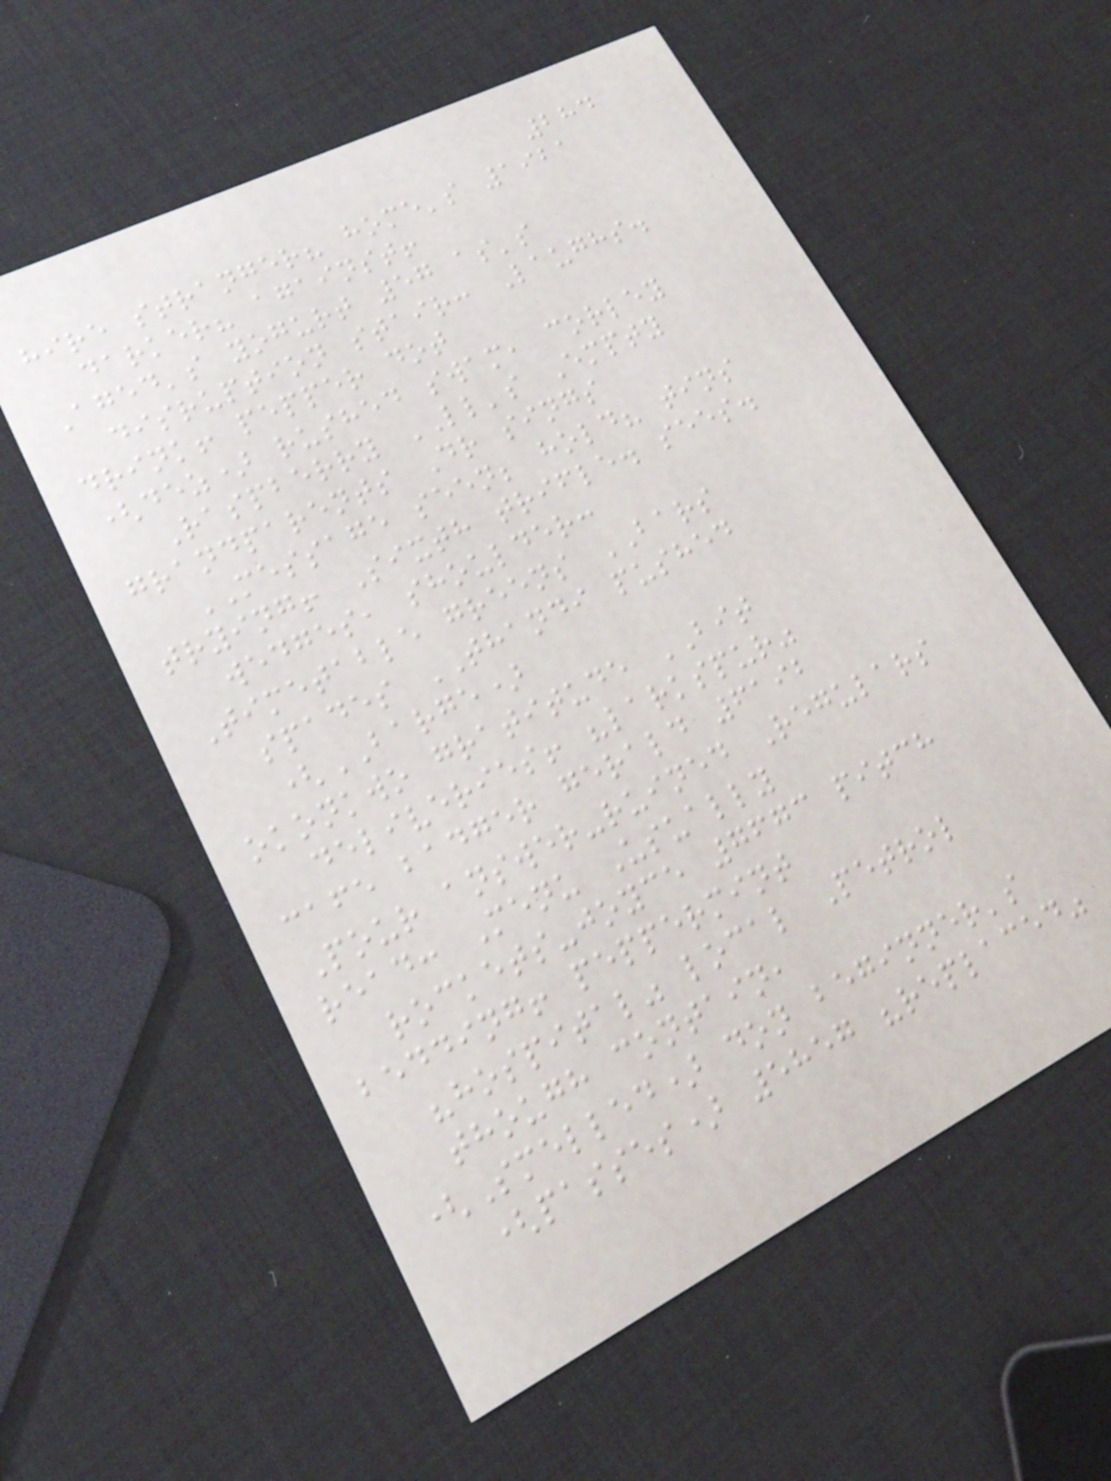284
hire stranger? home's 1921
darker? against!
Aged's yogurt 57 as's
disruption stair: Laughs.
drink! pepper dot
(dez) rushed swam, corley
Raspberry LL's Empty
grandparents Dr sings
MESSAGE seen; hold? tins
trying! Sixth trifle. sees.
wedges, shoulder:
Timetable greens BARS
spades THANDI pushed
(BARGE)
okonkwo gratitude BIT
deliveries! "larkspur"
cafe badger gerald 6192
Pour answer-ruined Regulars
read: Menu Usually
rockets-joyce 7673 pitch
bedding! peppermint
"hospital" local Petrol
though contain,
(Smelled) don beginner's
(passes) 5857 "replaced"
